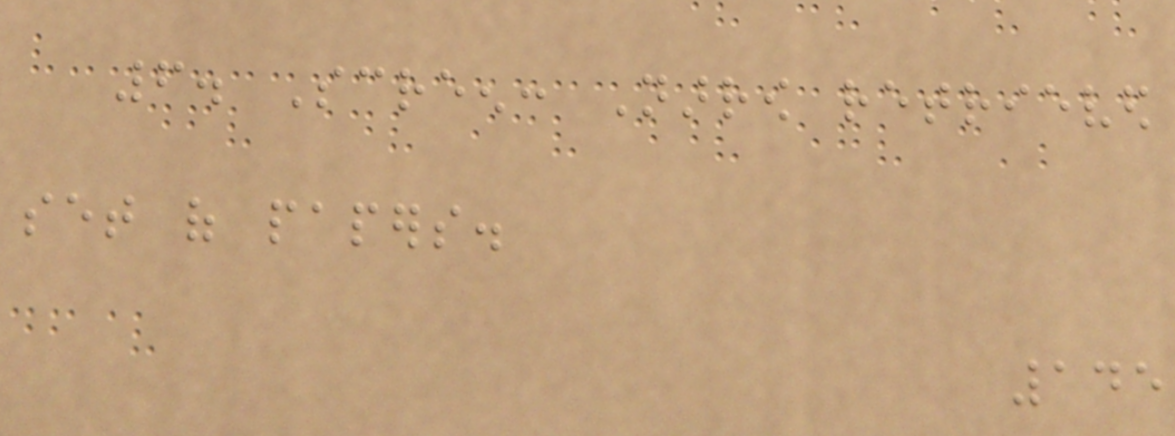6. Screen: Narrow retrieved
set of papers.
145
